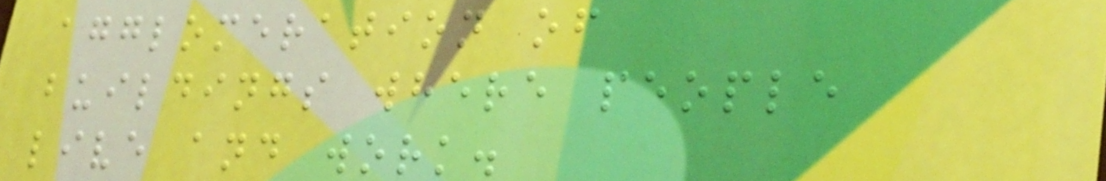agglomeration of
buildings where people
live and work.
